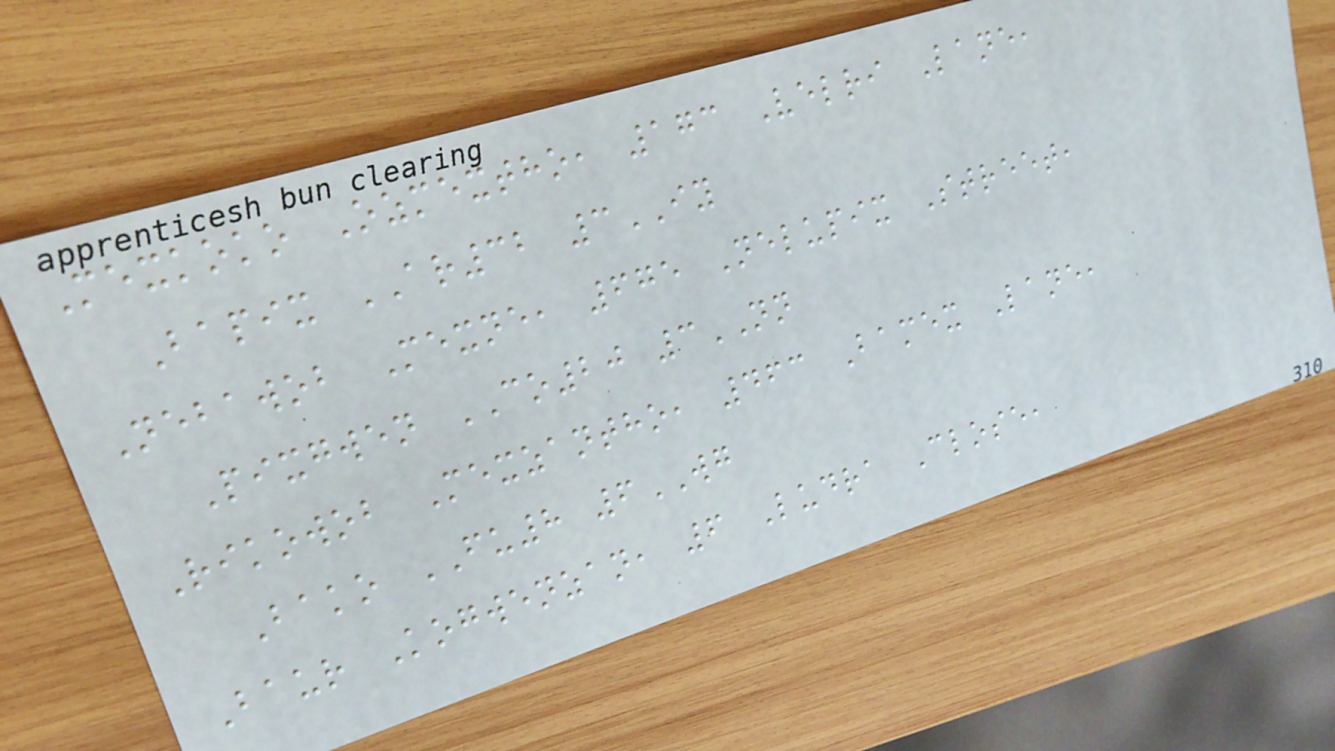Mexkoko Ozmextho, 173 Velri Lane,
Bapix AR32 3IY
Nebawob Mexne, 675 Nelupix Street,
Pixgwen CO20 3NN
Rikowob Mexzantho, 463 Bamex Lane,
Bako FU8 6WG
Baur Kogwenzan, 6 Ludra Close,
